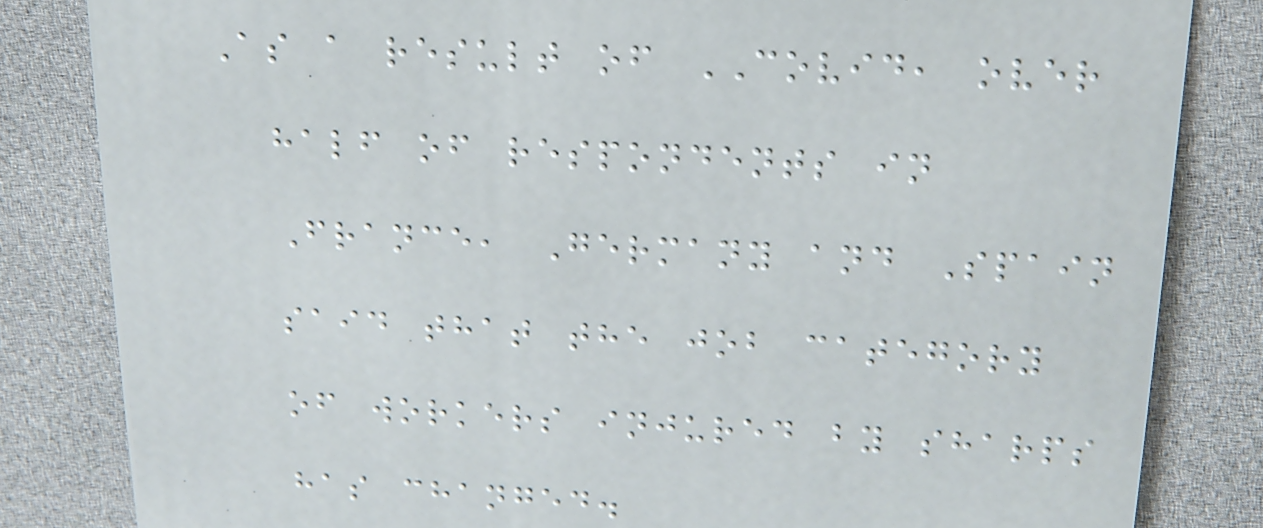As a result of COVID, over
half of respondents in
France, Germany and Spain
said that the job category
of workers injured by sharps
has changed.
